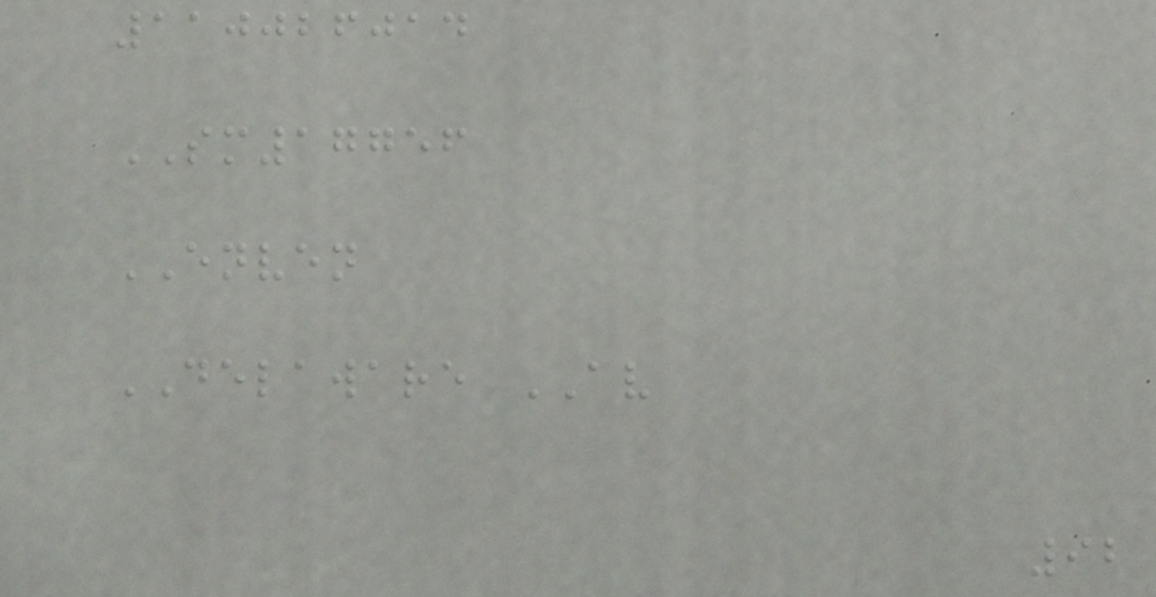110026014
SM17756
ENVEN
DELAWARE AV
92
